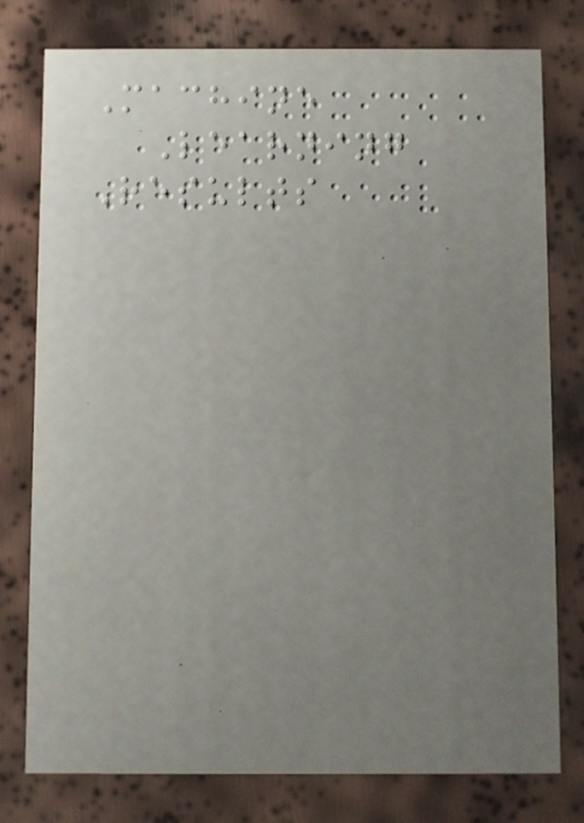Machine
Learning
Results
